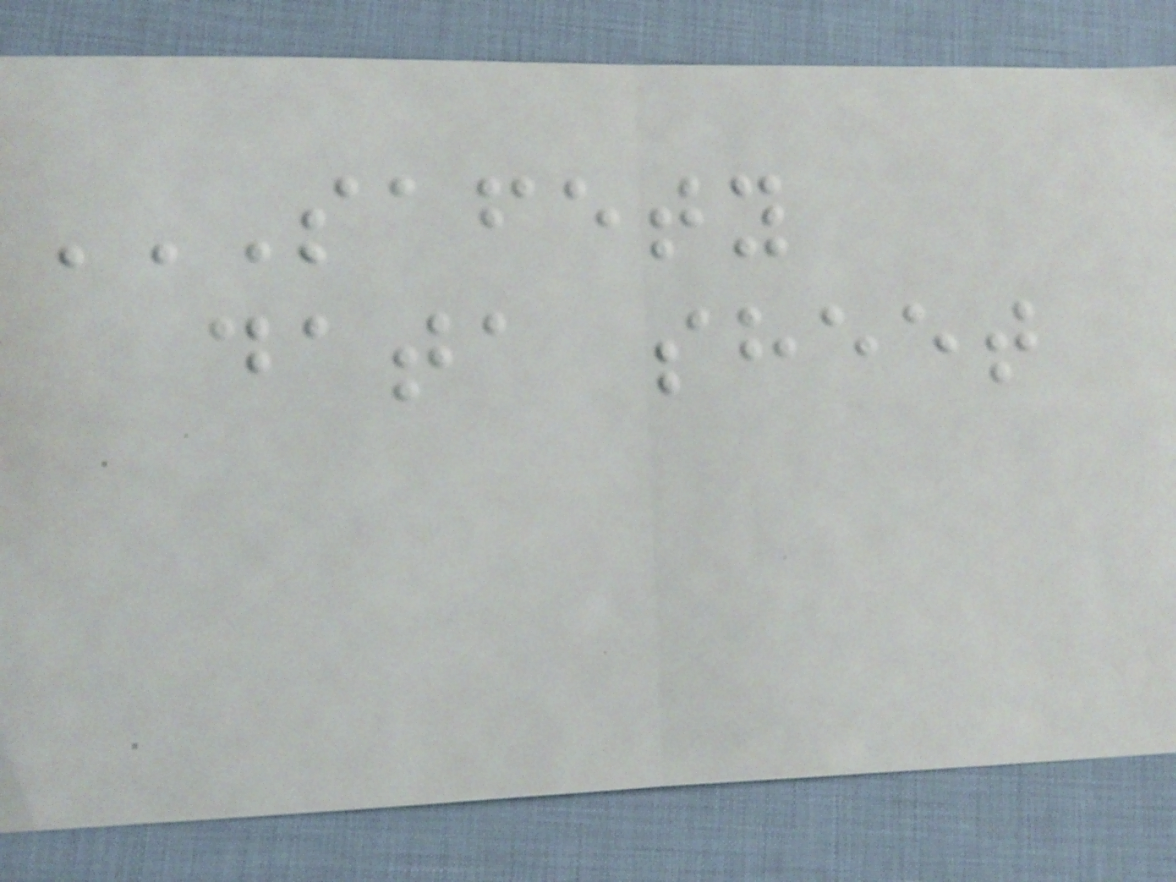SAFETY
DATA SHEET
